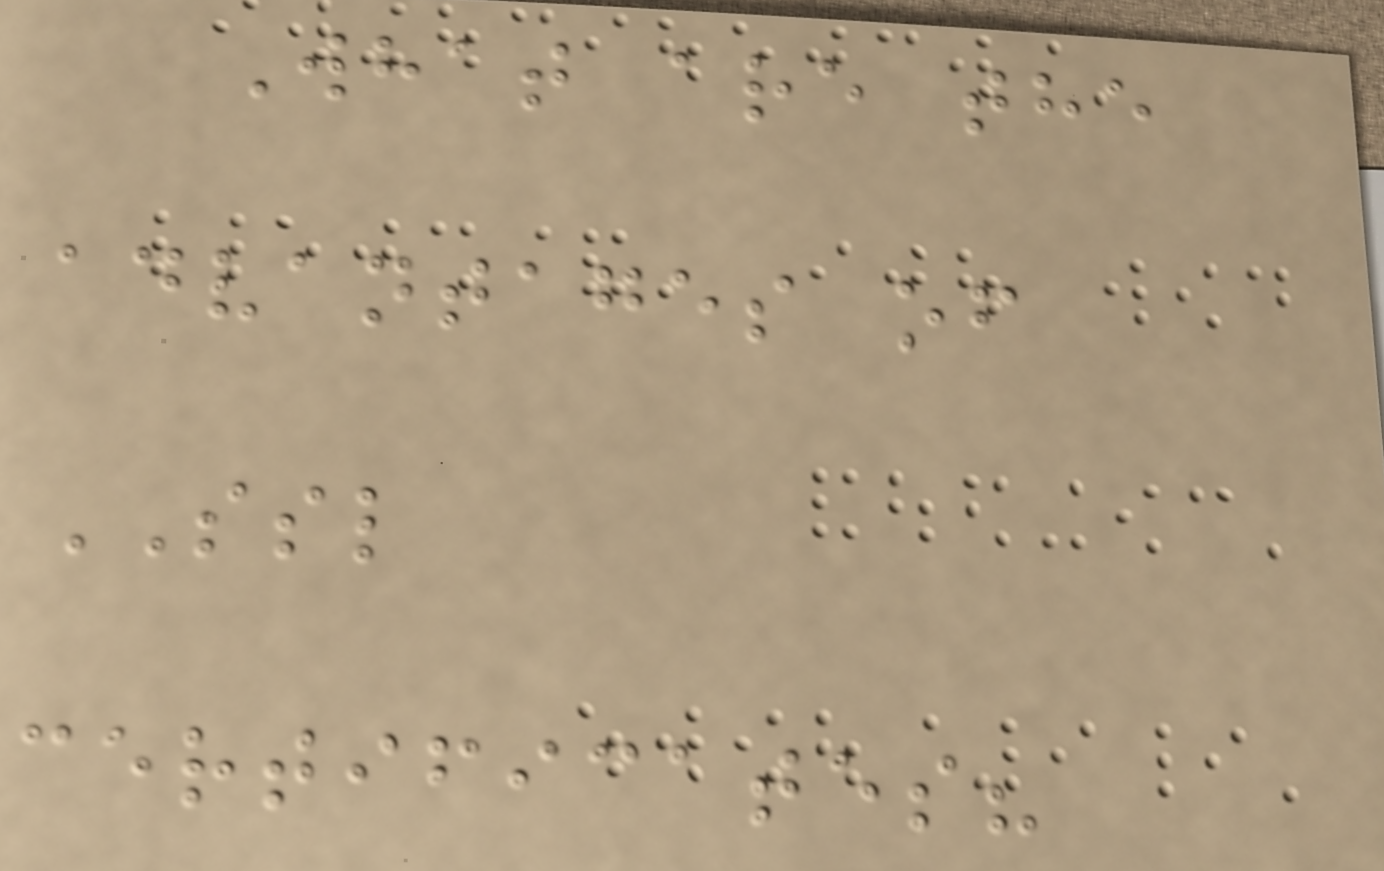What are the
advantages of
SSL
certificates?
